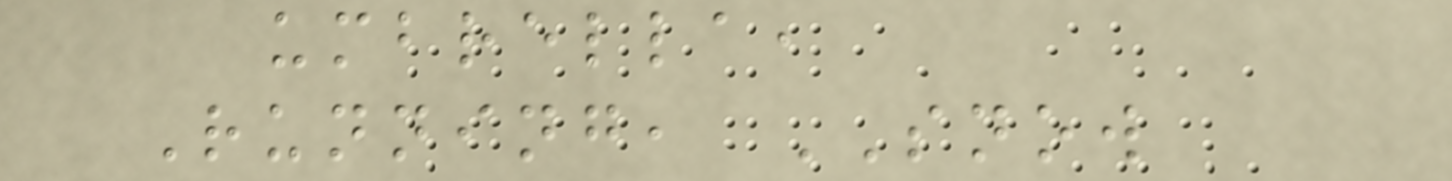umbrella,
Running, SNOW
